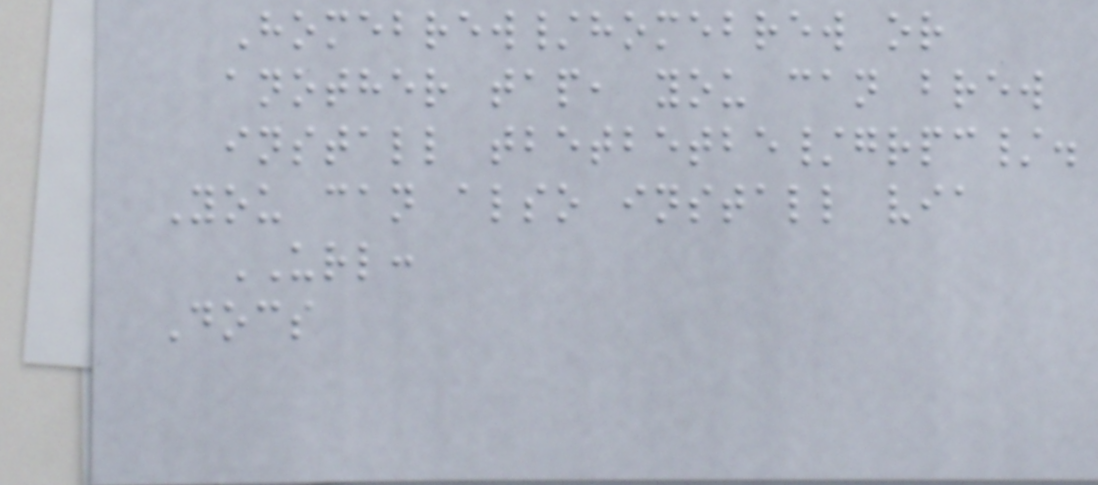Homebrew/homebrew or
another tap, you can brew
install tbetbetbe/grpc/.
You can also install via
URL:
Docs
